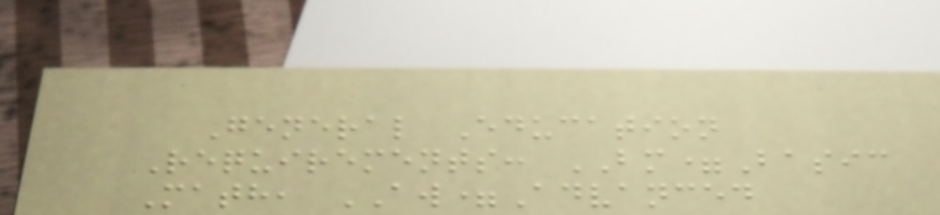General Education
Requirements: BM=Basic
Math, AW=Advanced
